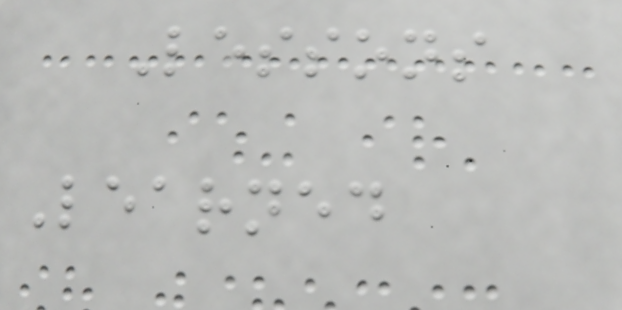Lessons
Learned
